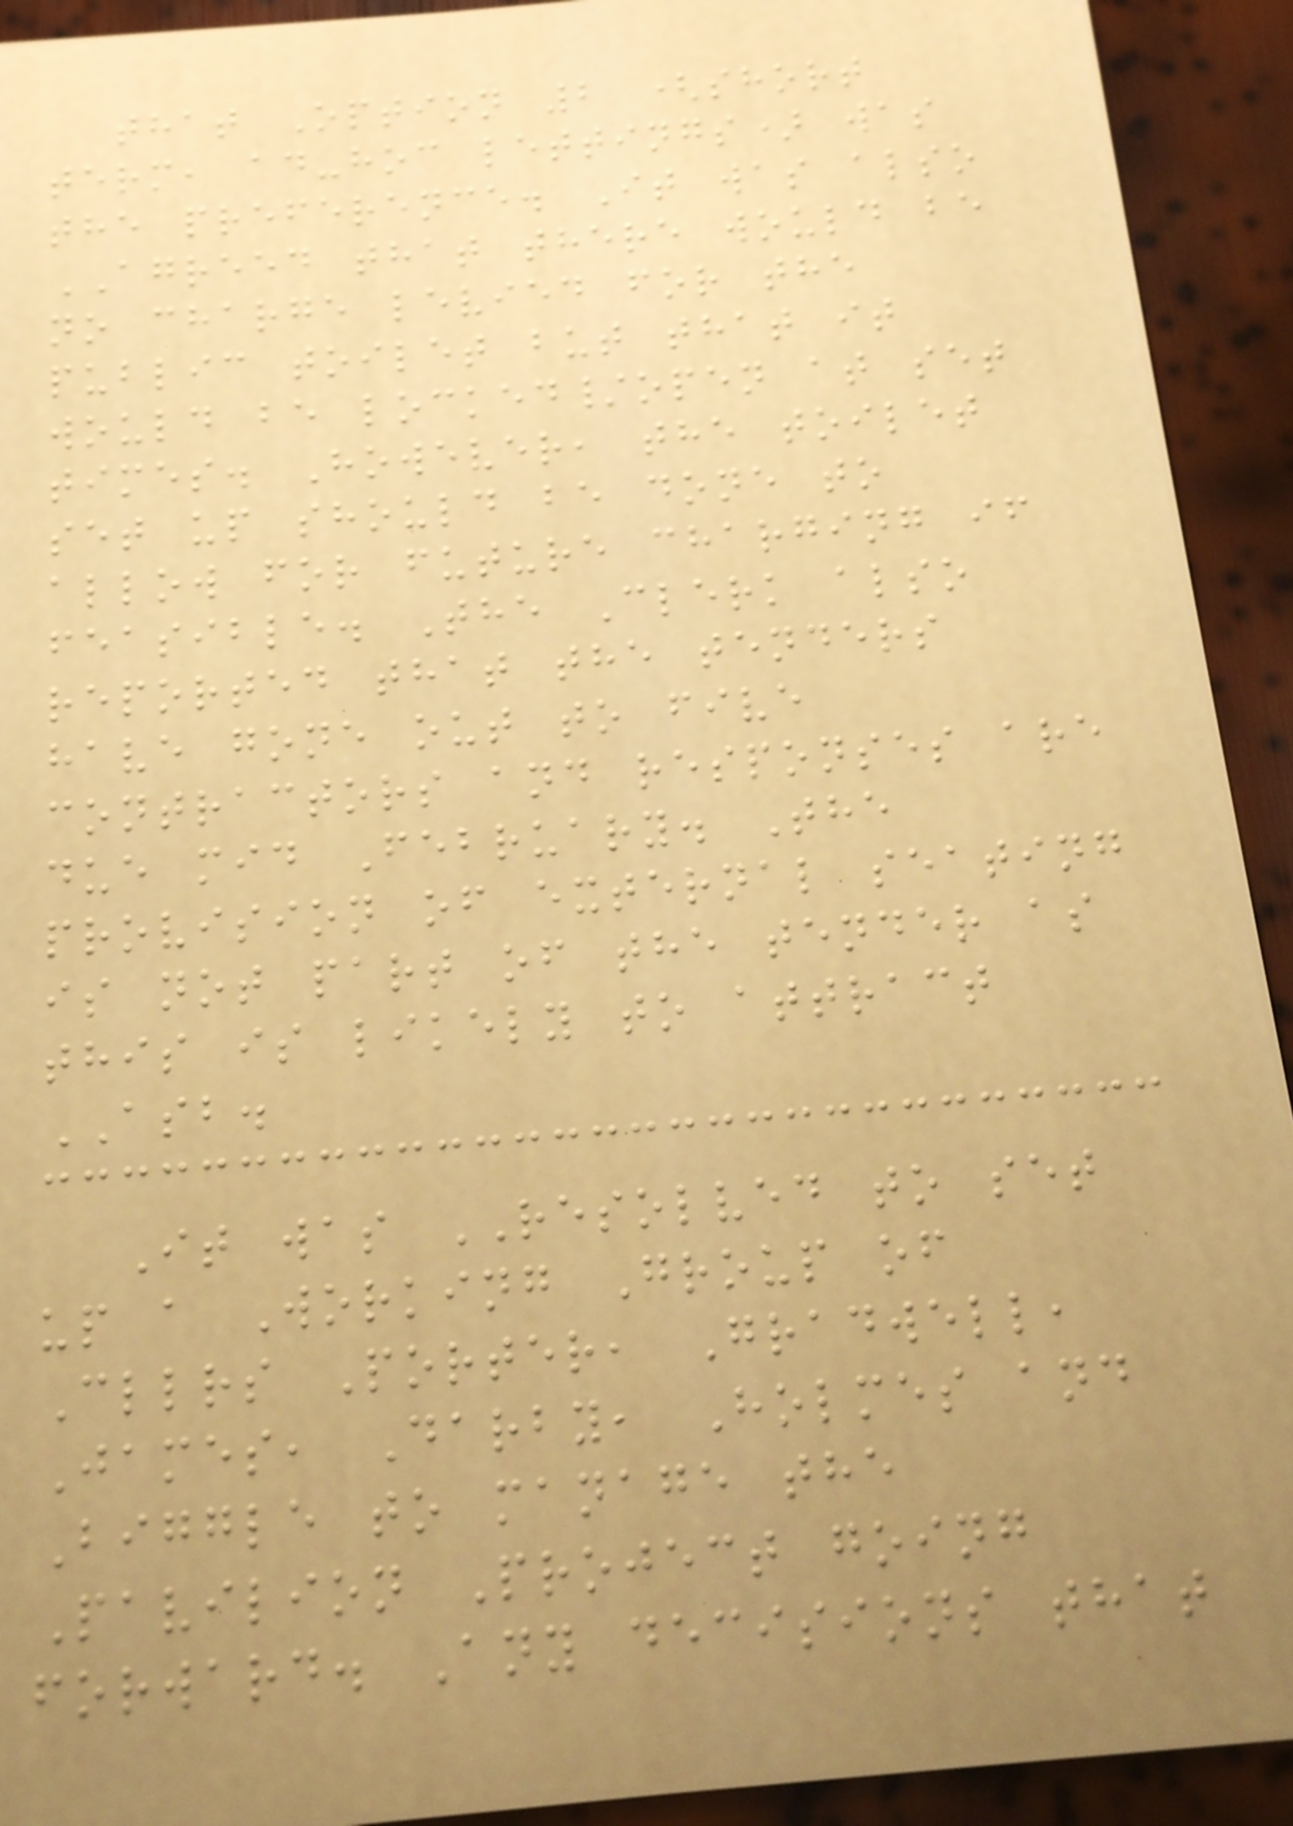that Option 2 (short
term, ad-hoc lettings) was
the preference. It was also
AGREED that there would be
no charge levied for the
public toilet but that it
would be locked/open at set
times. However, the toilet
set up should be done to
allow for future charging if
feasible. The Clerk also
reported that the tenders
have gone out to five
contractors and responses are
due mid February. The
provision of external seating
is not part of the tender as
this is likely to attract
ASB.
It was RESOLVED to set
up a Working Group of
Cllrs Porter, Gradwell,
James, Darby, Holmes and
Biggle to manage the
Pavilion Project going
forward. Any decisions that
